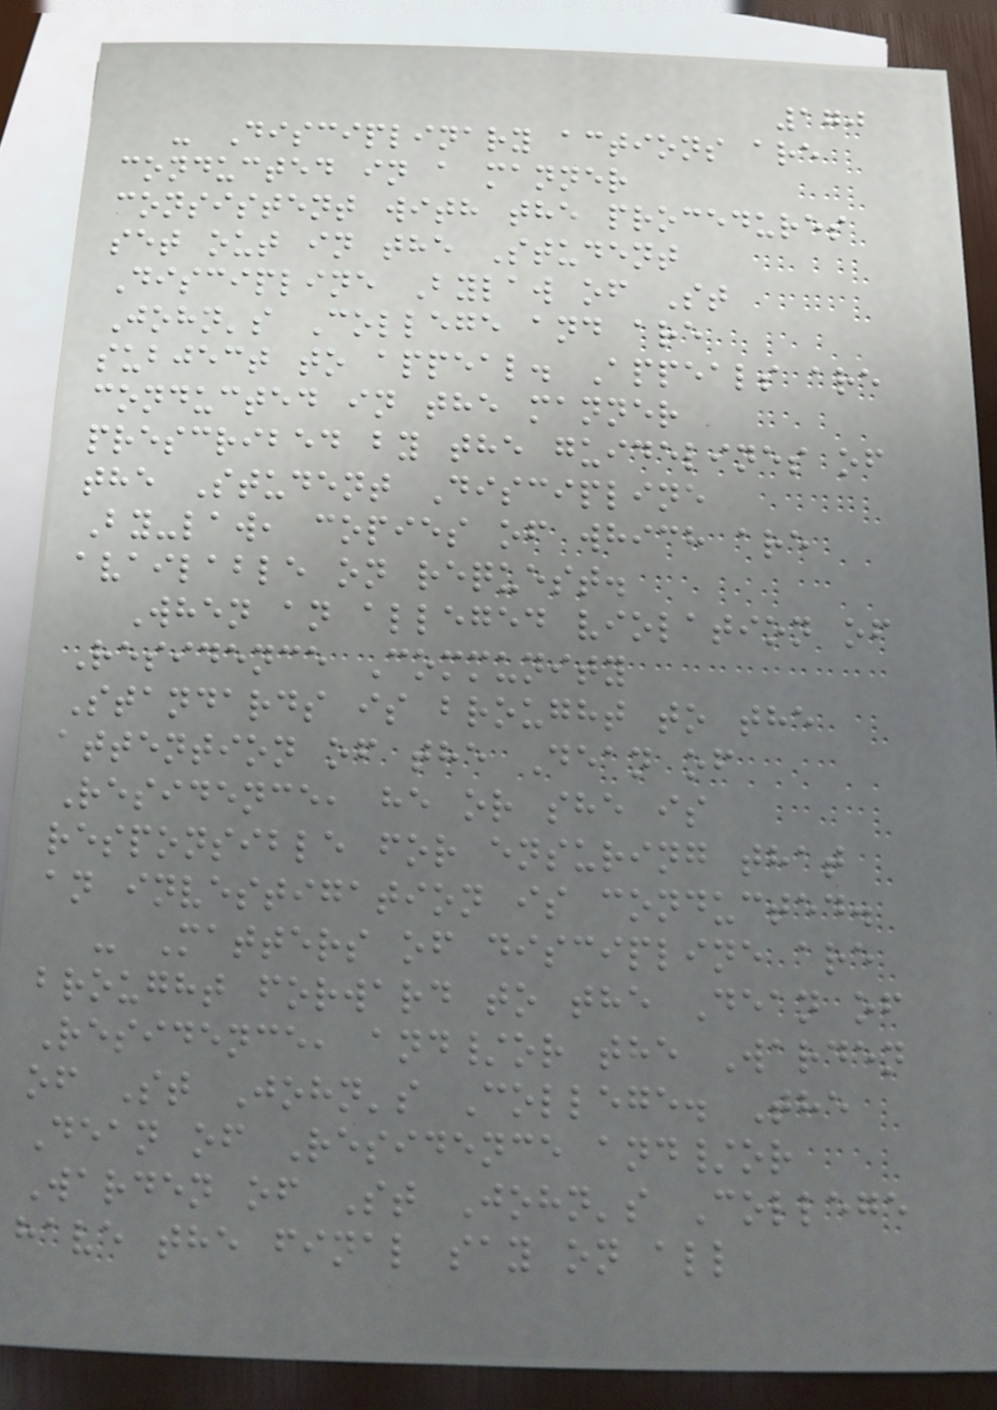170
- Disciplinary actions are
conducted in a manner
consistent with the procedures
set out in the Student
Discipline Bylaw of St
John's College and are
subject to appeal. Appeals are
conducted in the manner
prescribed by the guidelines of
the Student Discipline
By-law, copies of which are
available on request.
When an alleged violation of
Residence Community
Standards is brought to the
attention of the Dean of
Residence, he or she is
responsible for ensuring that
an investigation is conducted.
- Matters of discipline are
brought forward to the Dean of
Residence, and/or the Warden
of St John's College. The
Dean of Residence and/or
Warden of St John's College
have the final say on all
